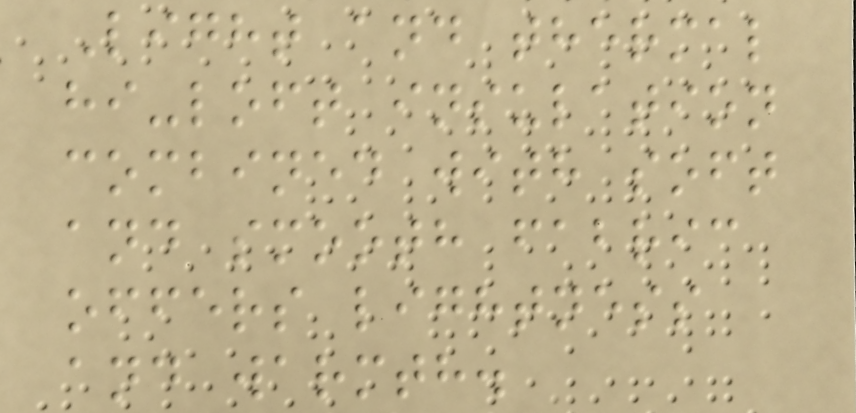Light and thermal
hi-loft insulation
combined with soft
and smooth fabric
offers lightness
and warmth.
